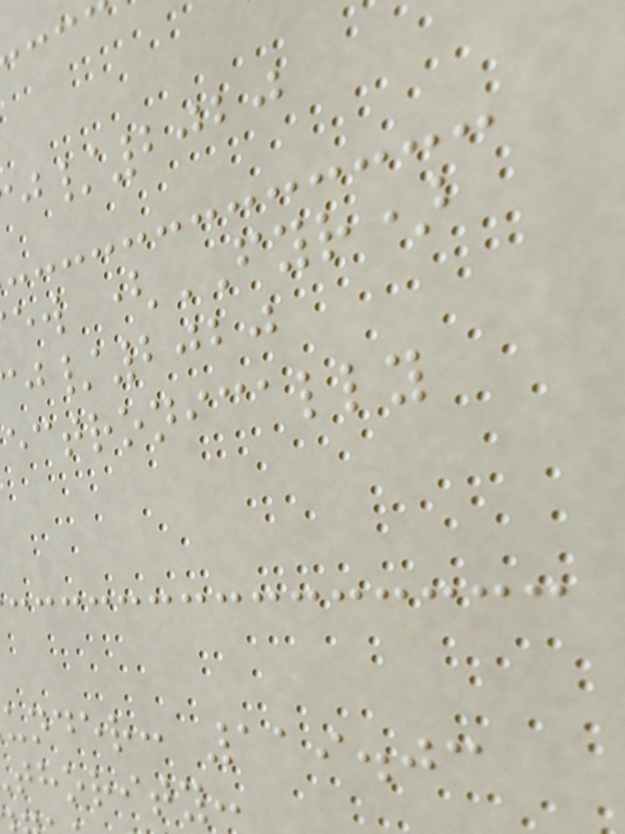/2020
ew (FYR)
/2020
ectronically
under: 119.03
thority:
